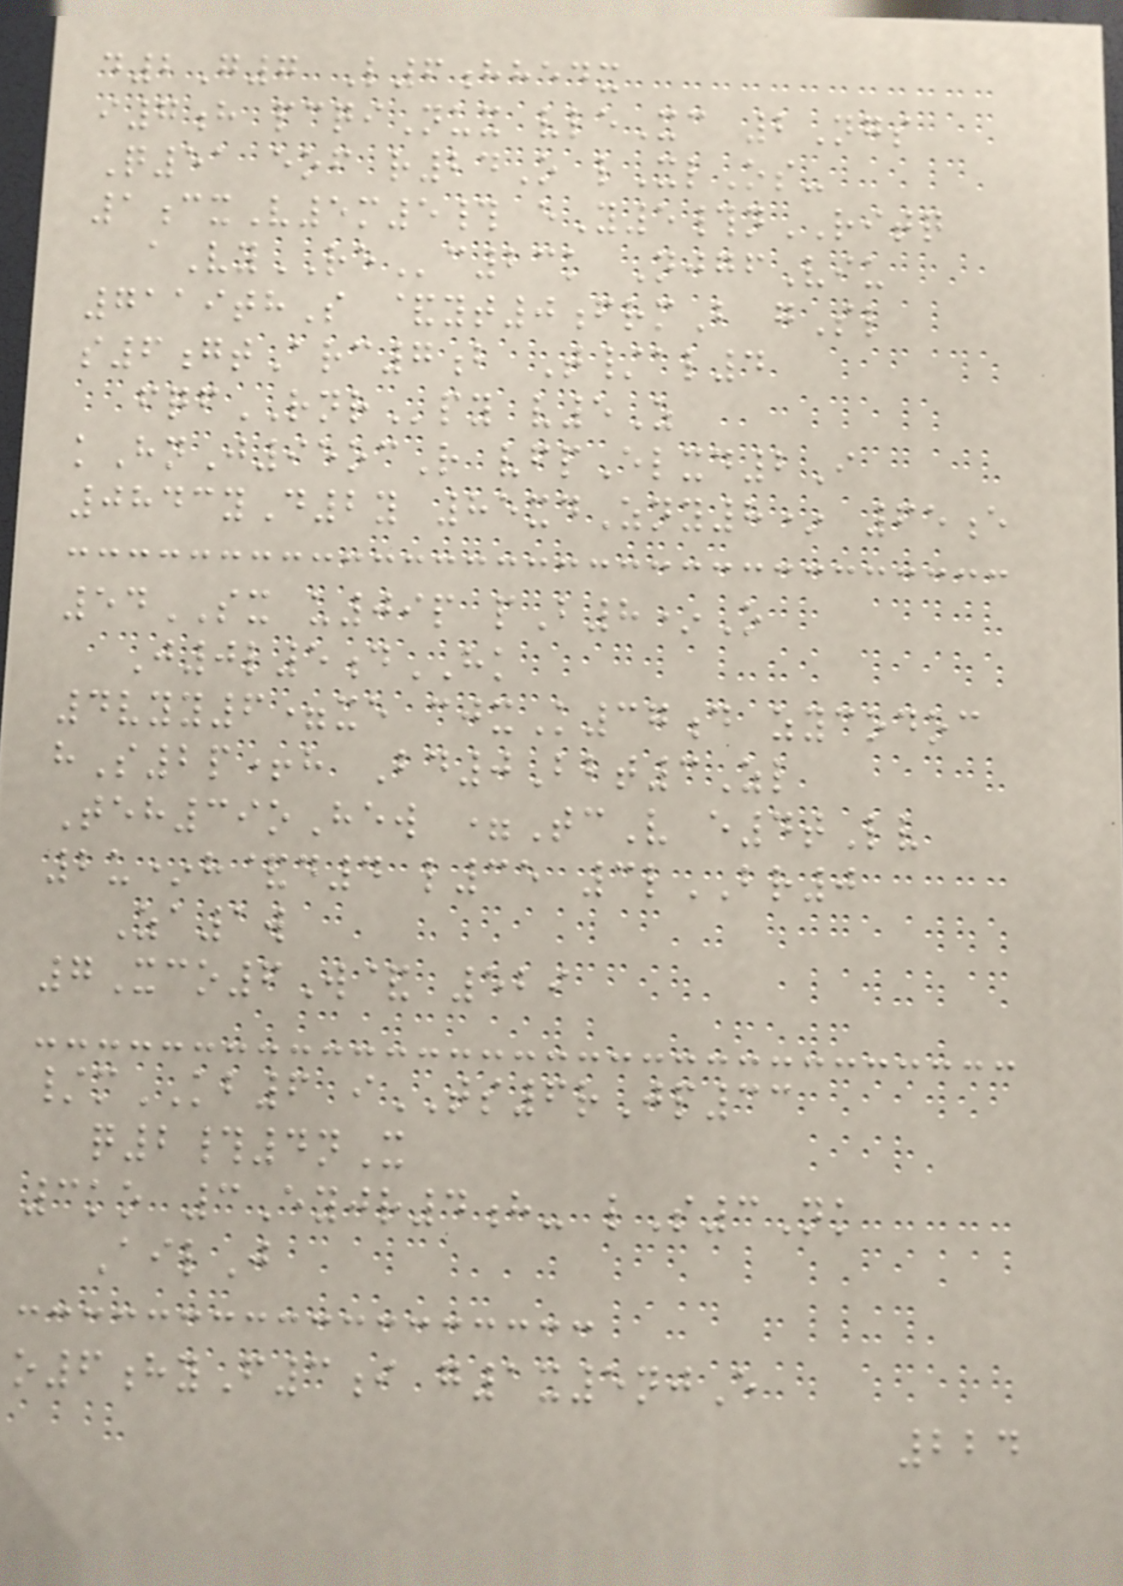d2G7 L6hhedx
i7h pcqiNux vleXc 2Ngs
Q51 eof r24O lXlOs-
1cxV5m5# eY5#nRITQ
aVyREc23k NjgfViu
7119thS &yt0frmB gSl
s6gtArc7b T/al4
fqfRNRpy v5Z
kHnJ95ocR vfpElxd2I
0843yD2y 85xdZny8* 65e
54SX u09p pB8*O
J0l5dHK
4vyy6=xe cjxK37d zycodoc
hS2p+h Bd0Bbt3Zl
Teh39oHew =TcV e4tLv
2u*h&d4 l35 3lBR0
Za1w
7Xco6W& 529
/mKB6 iTS6rJp33
q2#4nX
3ko 3Eyjr4h- lS3Nk
AilJ
o6hyF3i g1x5njE
224
